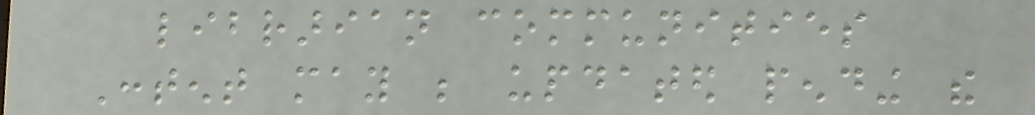librarian communities
Content may be updated pending the
